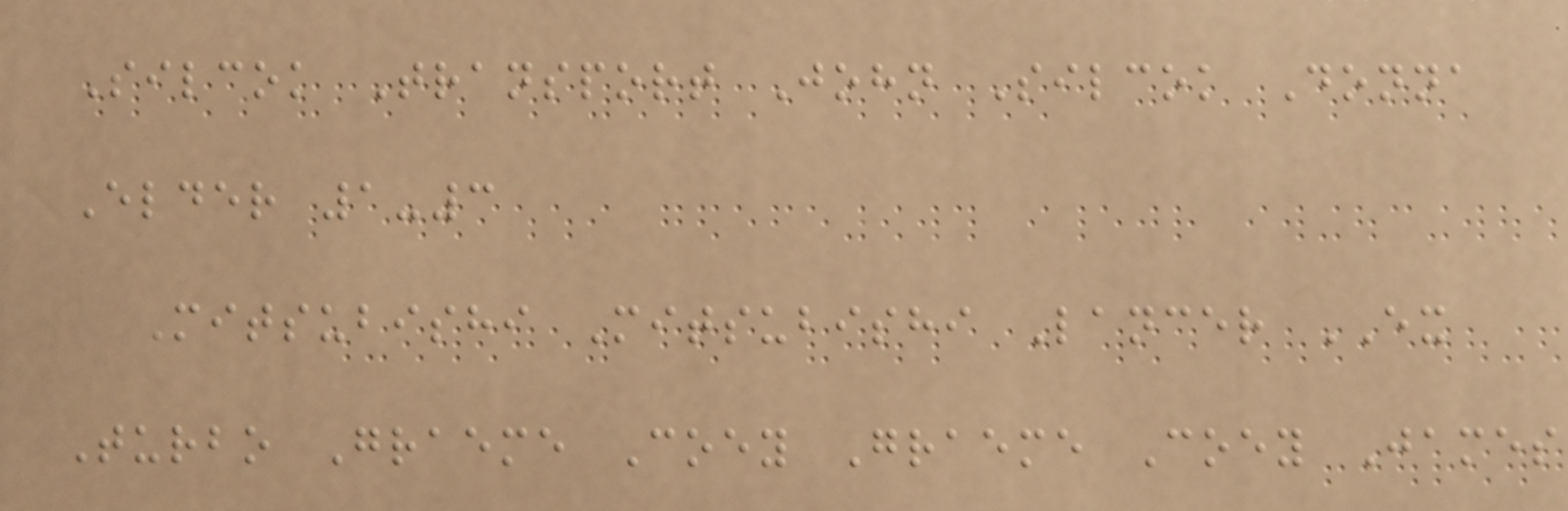Silcok Transport John Silcok Donna
Elder 1-3
Mitsubishi Mitsubishi Lancer EX
Turbo Graeme Coey Graeme Coey James
